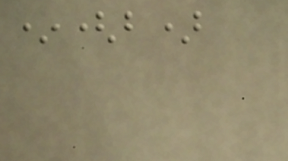*(b)
